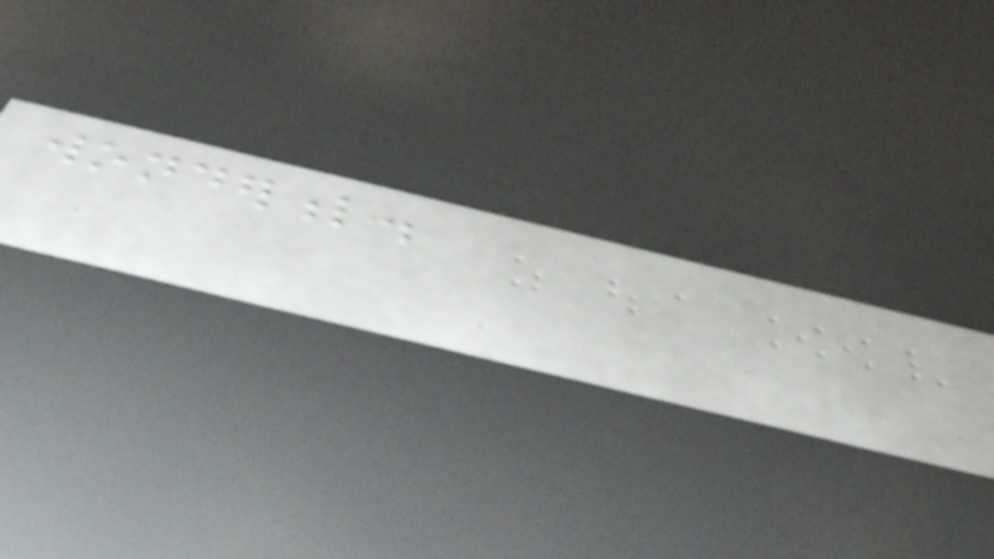wonderful.
